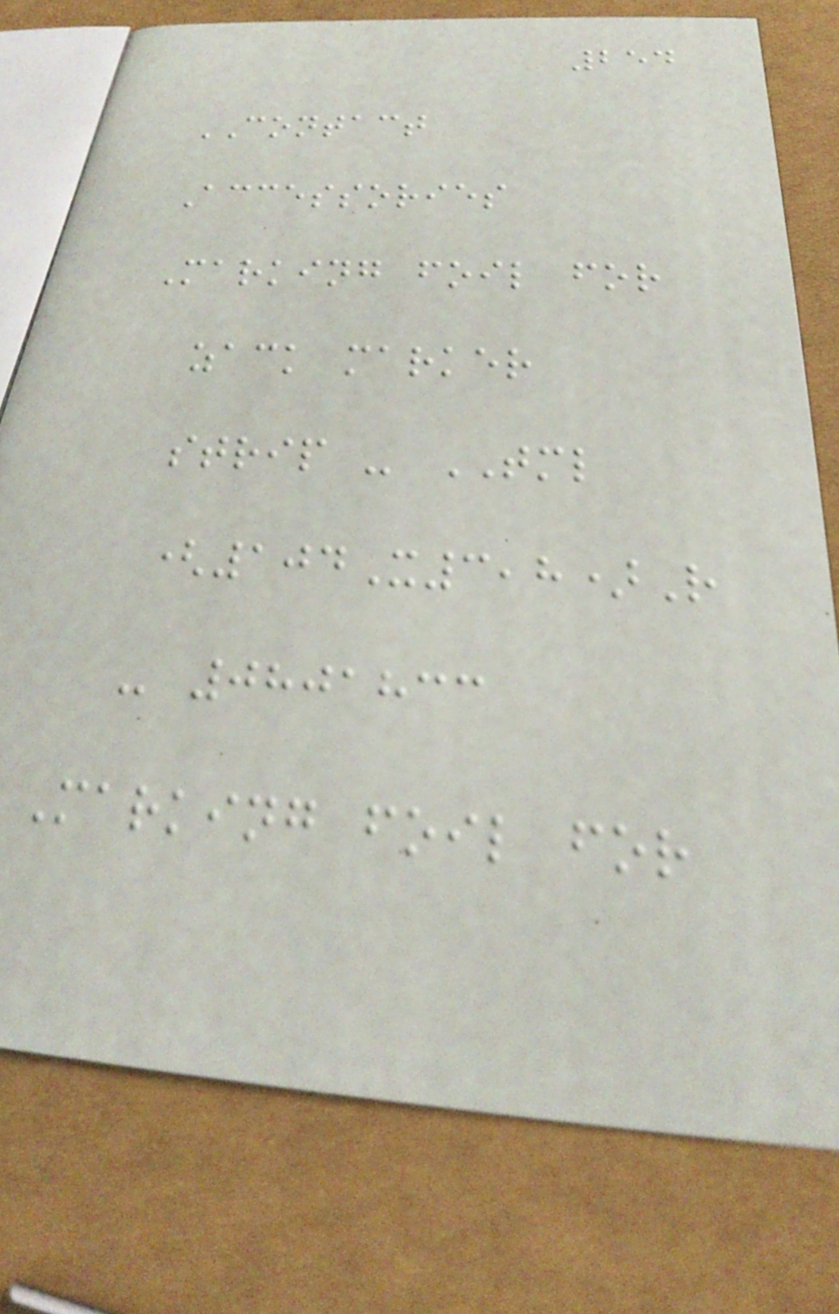254
CONTACT
Accessories
Marking foil for
zack marker
strip - TML
(104X3,8)R
- 0801833
Marking foil for
